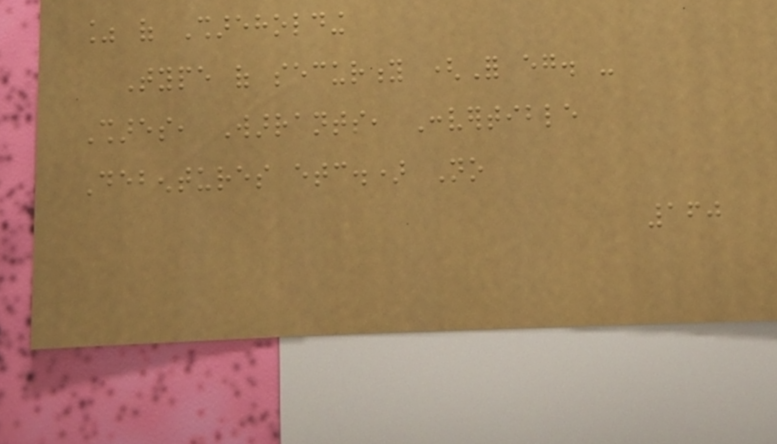% of Shareholding
Type of security (For eg. -
Shares, Warrants, Convertible
Debentures etc.) No
160
